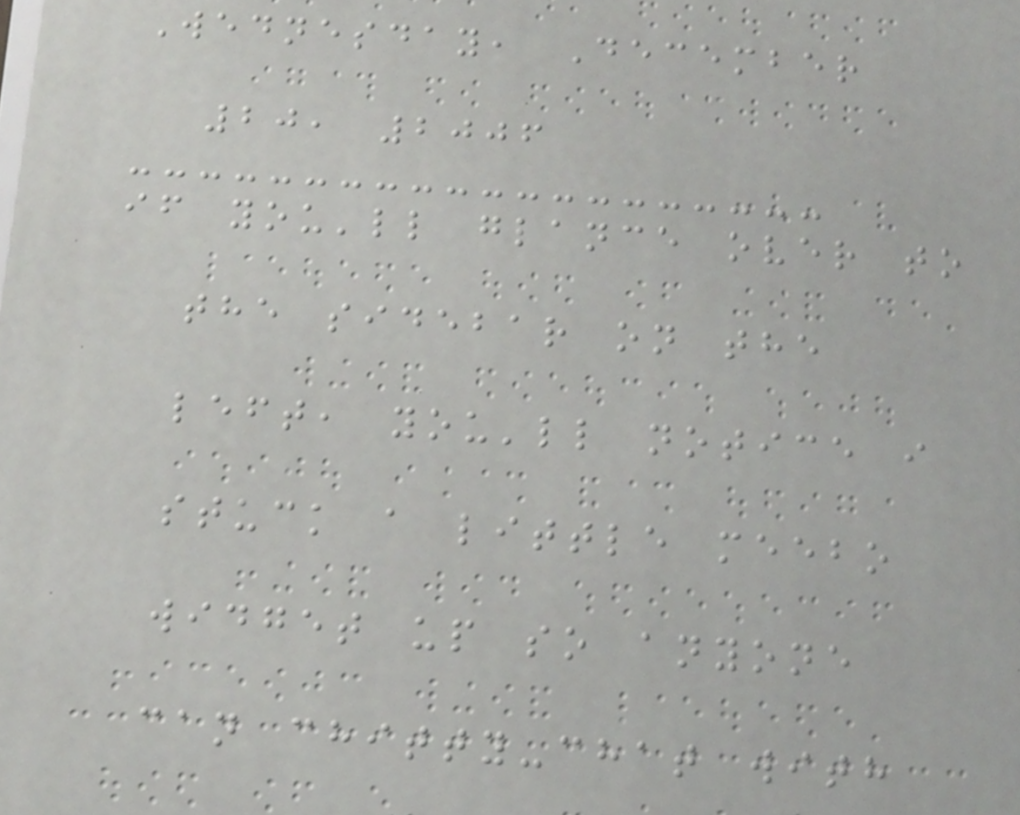Wednesday, December
20, 2006
if you'll glance over to
the sidebar on the
left, you'll notice i
stuck a little meebo
widget up so anyone
can chitty-chat with
